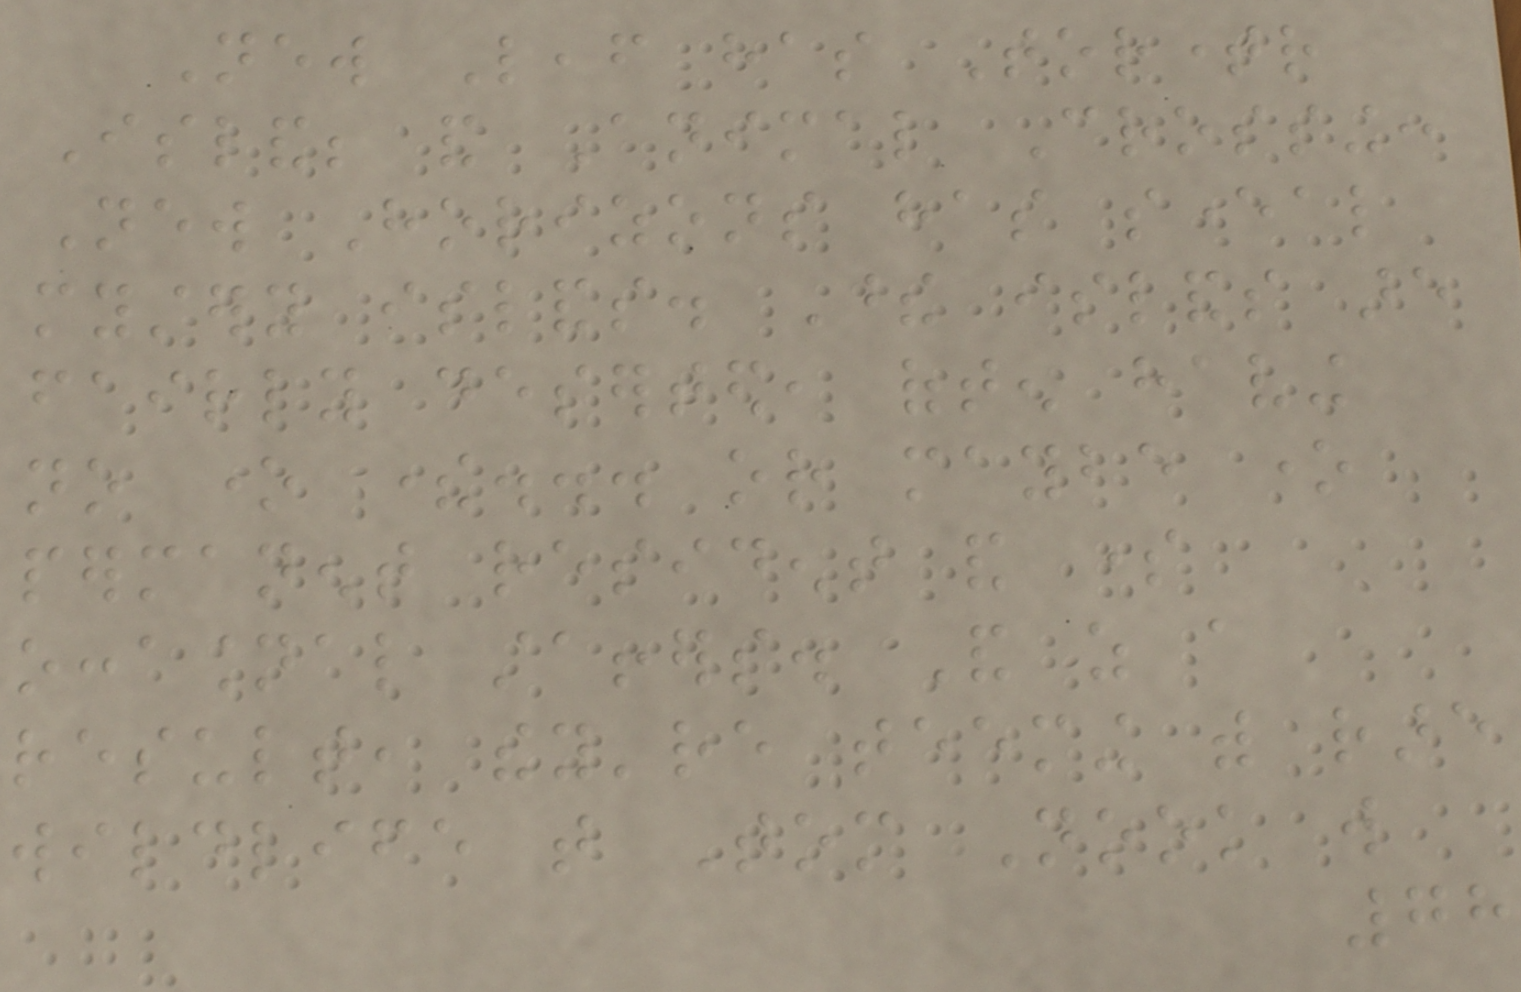New Leaf has Tortimer
Island; and Animal Crossing:
New Horizons has several
mystery islands. These islands are
fairly deserted, often having
no one there... or maybe one
permanent resident and some
occasional staffers. And as a
result, they're teeming with rare
wildlife that Tom Nook will
78
